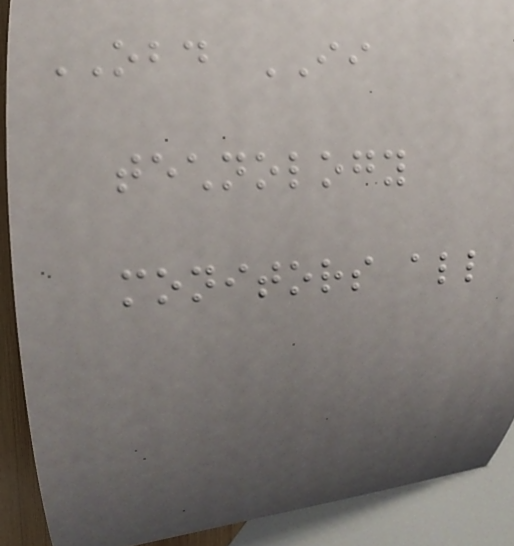OBD II
technology
monitors all
